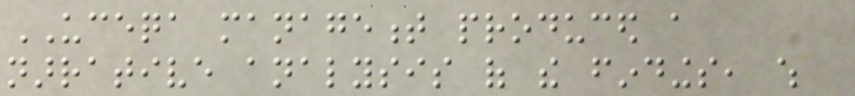UCEQA management produced a
narrative analysis of the findings, which
